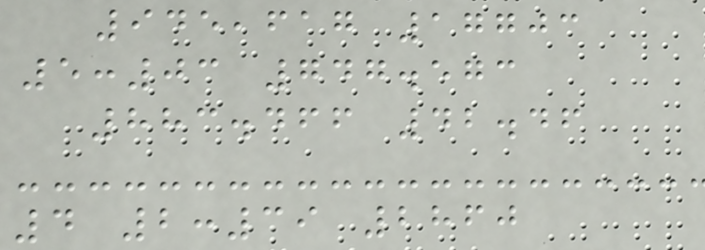945,617 17703
5:03 747.573
883.466 42.46
4 2:39 2860
